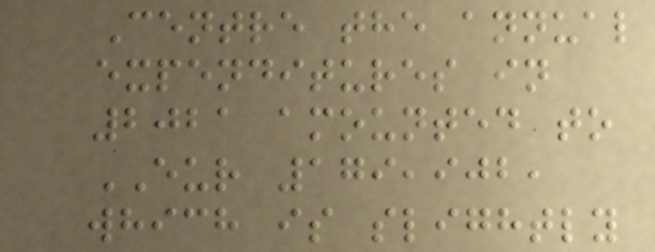Centre the annual
expenditures in
2021 amounted to
EUR 179,902,
which is slightly
